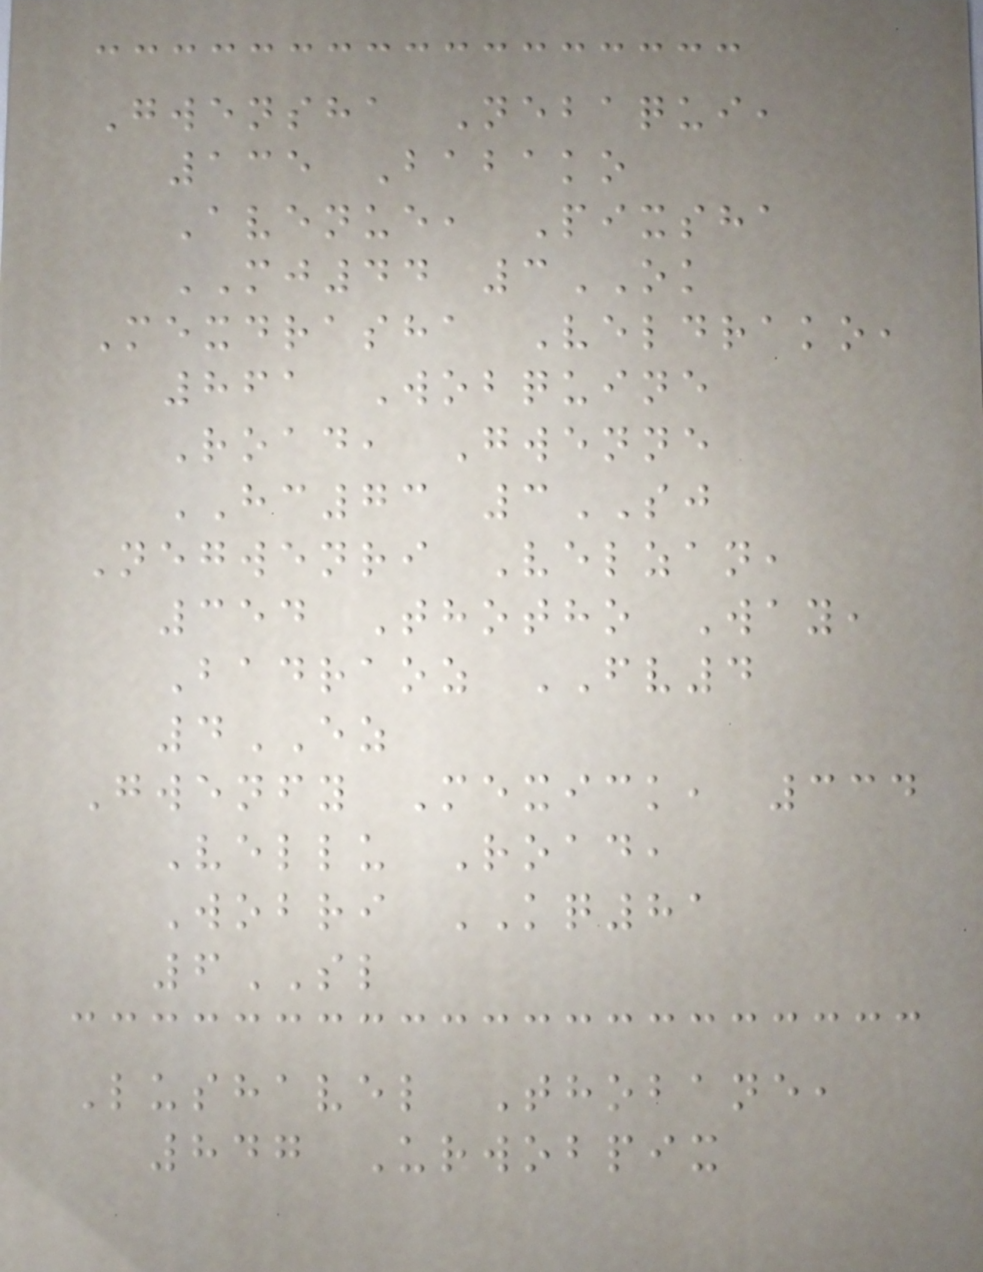Gwensha Nebaqui,
135 Babako
Avenue, Pixsha
MJ44 3OK
Mexdrasha Veldrako,
861 Wobquine
Road, Gwenne
HC73 3SJ
Negwenri Velzan,
354 Thotho Way,
Badraoz FV4
4EZ
Gwenfy Mexick, 334
Vellu Road,
Wobri KQ81
6SL
Lushavel Thobane,
847 Urwobpix
